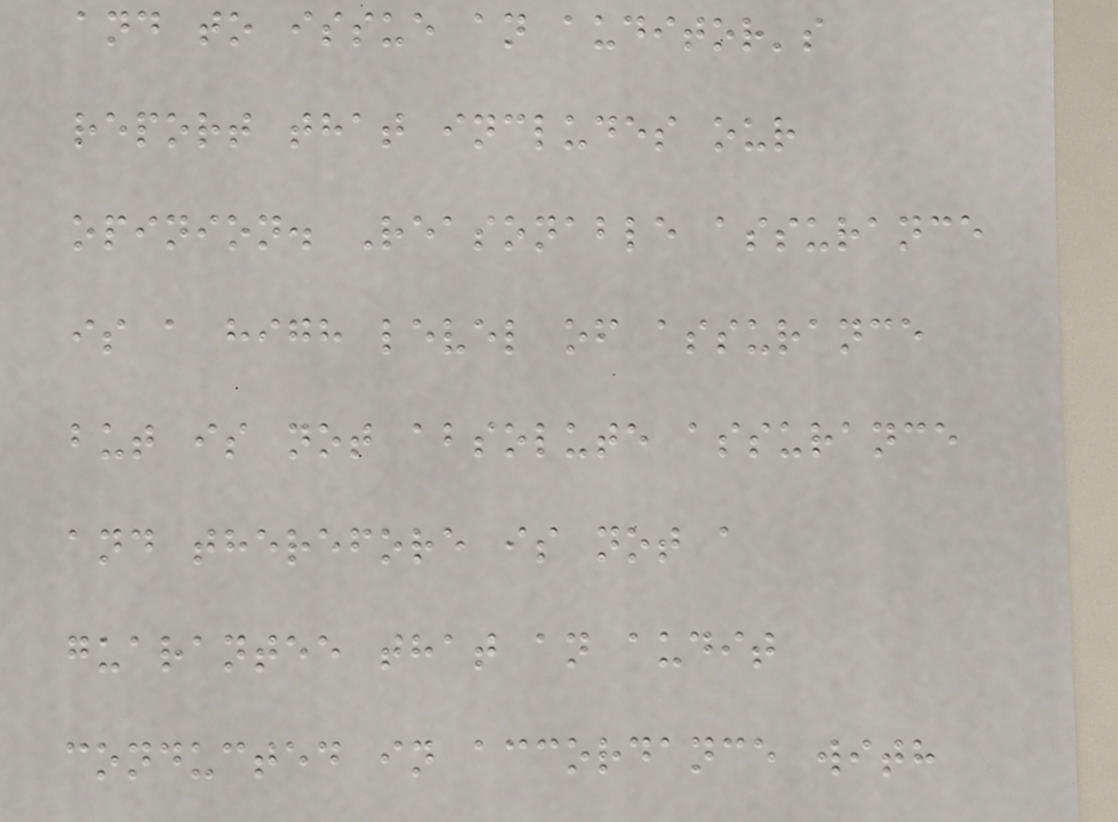and to issue an auditor's
report that includes our
opinion. Reasonable assurance
is a high level of assurance
but is not absolute assurance
and therefore is not a
guarantee that an audit
conducted in accordance with
